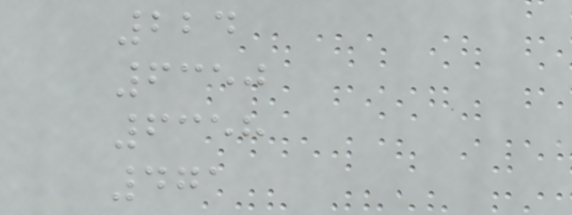224
6350
6358
471
